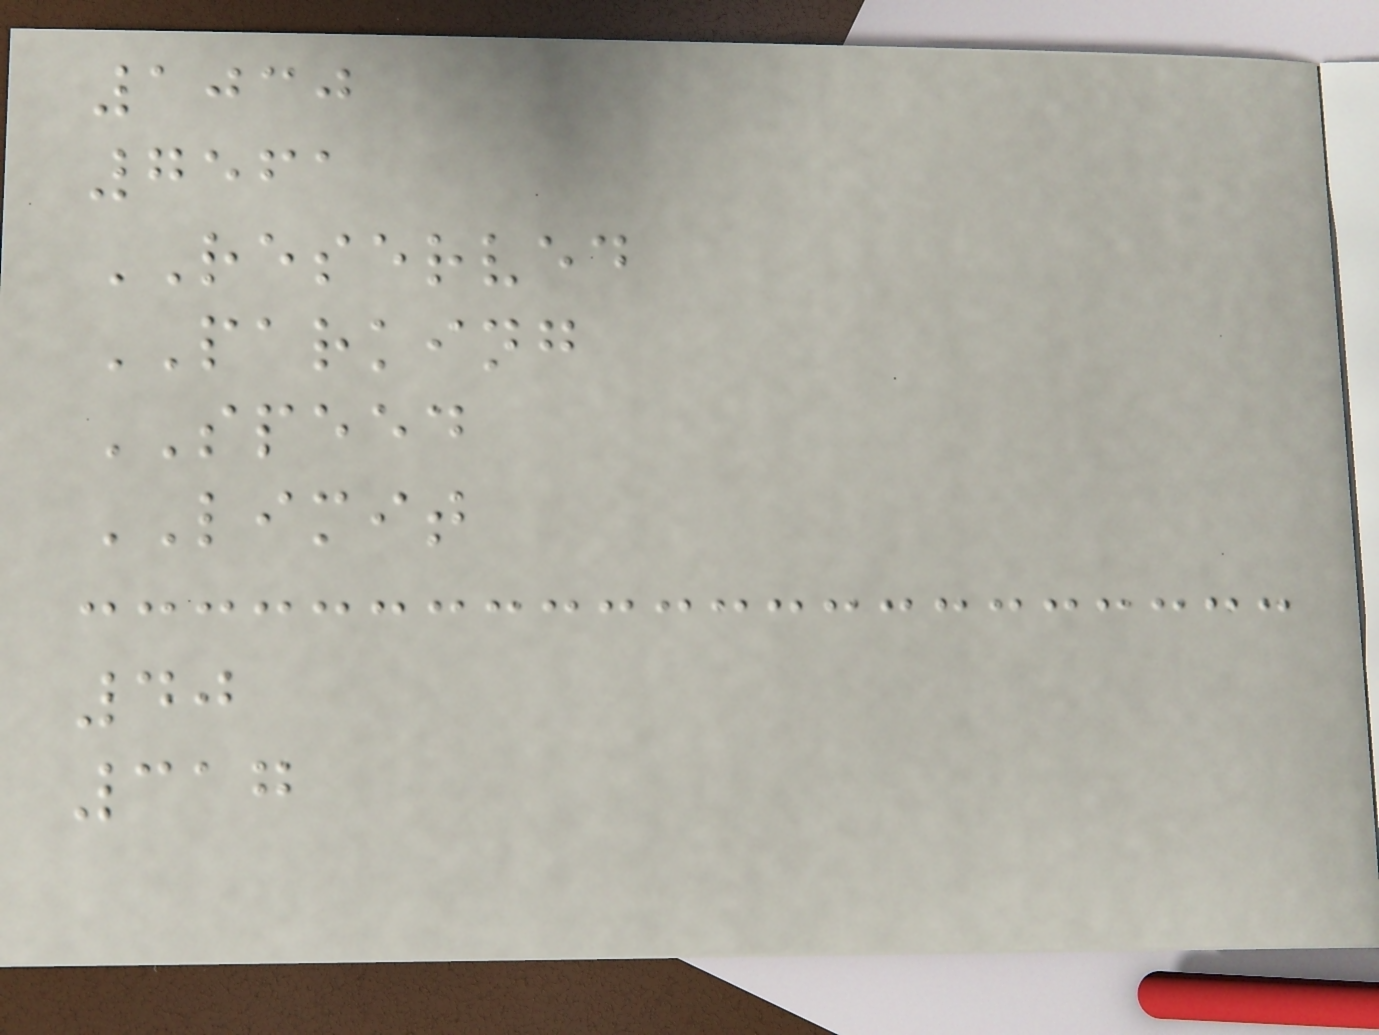1030
7561
RESERVED
PARKING
SPEED
LIMIT
40
317
